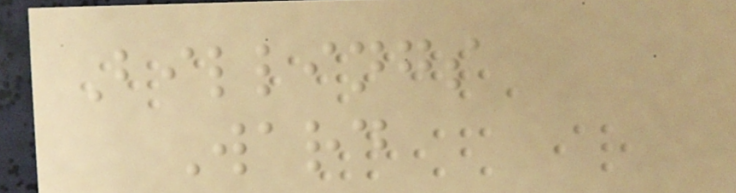Billings
Ward
